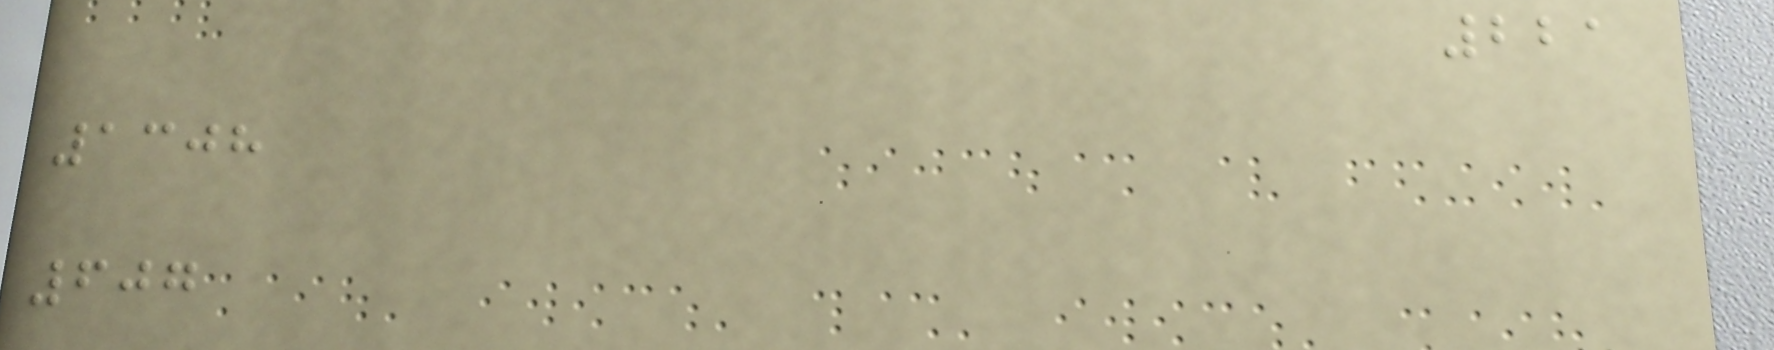221
1308
607
